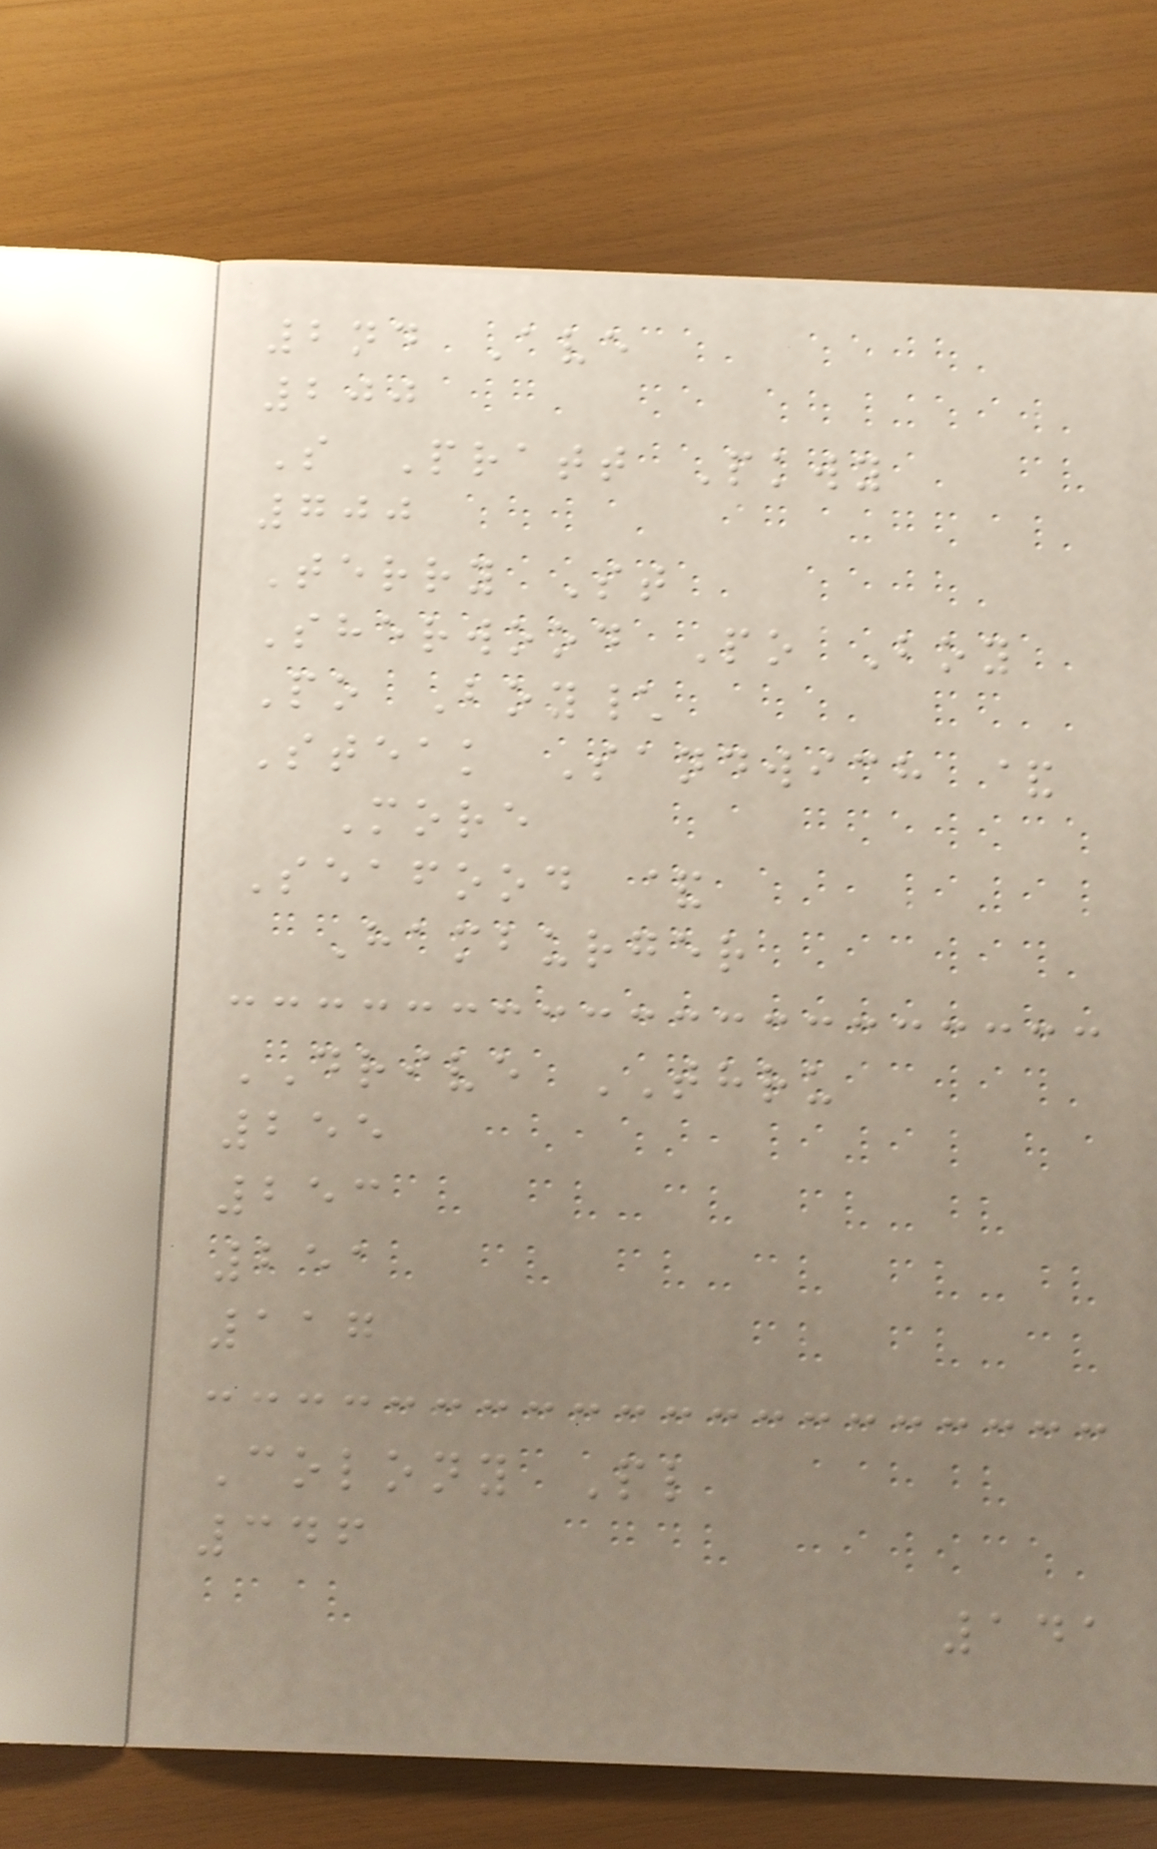2nd Ave
200
S Pratt Pkwy
700
Terry St
Sherwood Po Boy
Po Boy\
Steak Sandwich &
More
Seafood &
Hamburger
DRIVE THRU
255
253
251
117
Colony Pl
346
141
